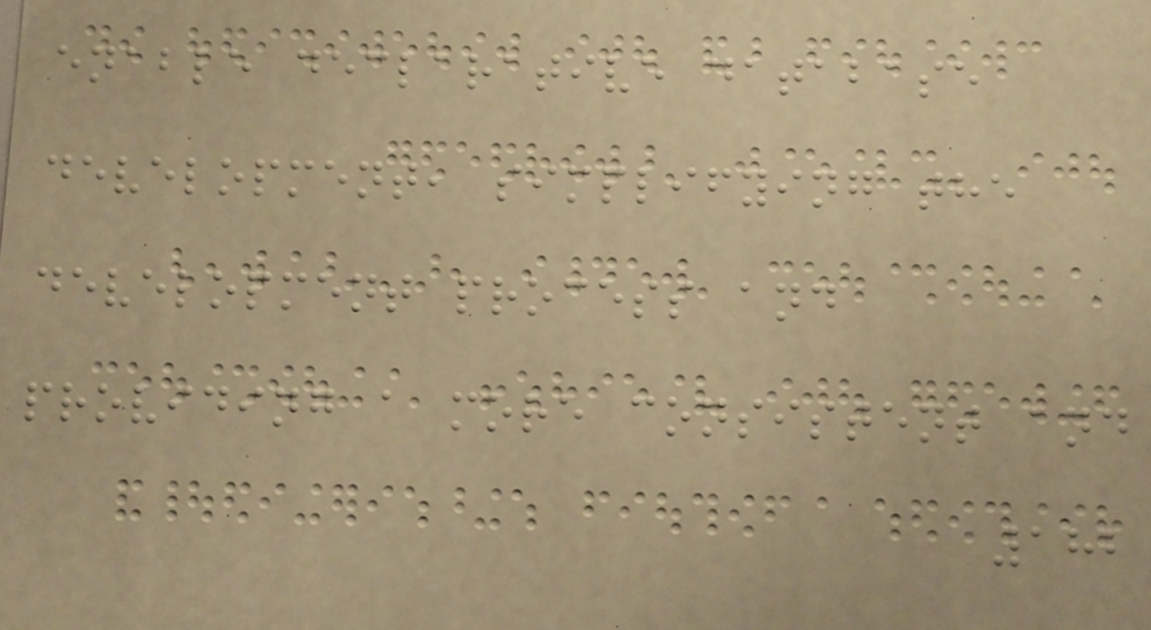enable declarative database
development, simplifying the
development process and
providing a more consistent and
182
